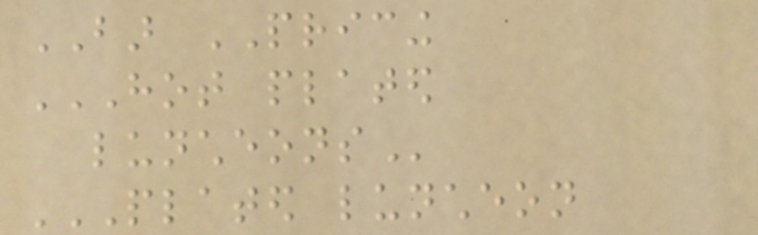BAR PRICING
HOT PLATED
LUNCHEONS
PLATED LUNCHEON
